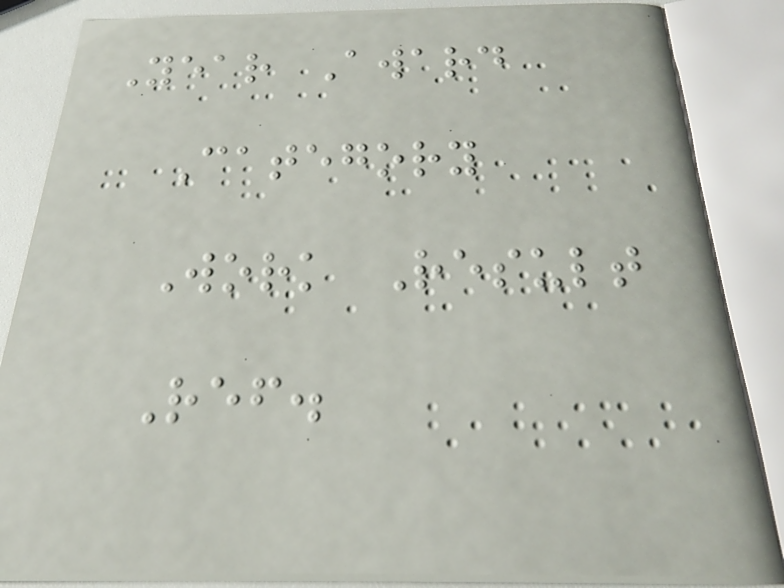Year Award
Category
Work Result
Ref.
